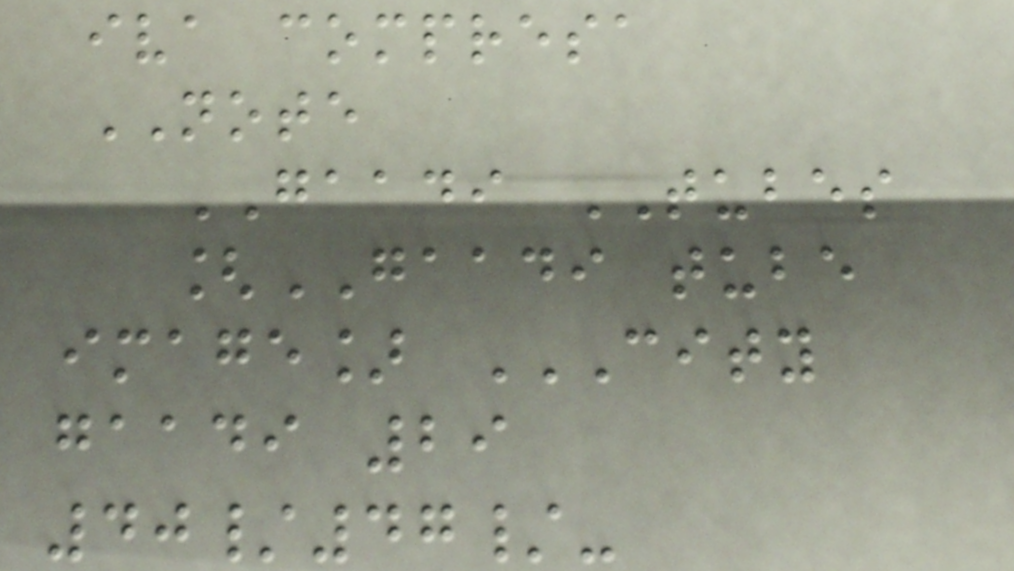iva compresa
NOTE
GAADI TUBES
[GAADI tube
image] CITY
GAADI 29
40/47/-
